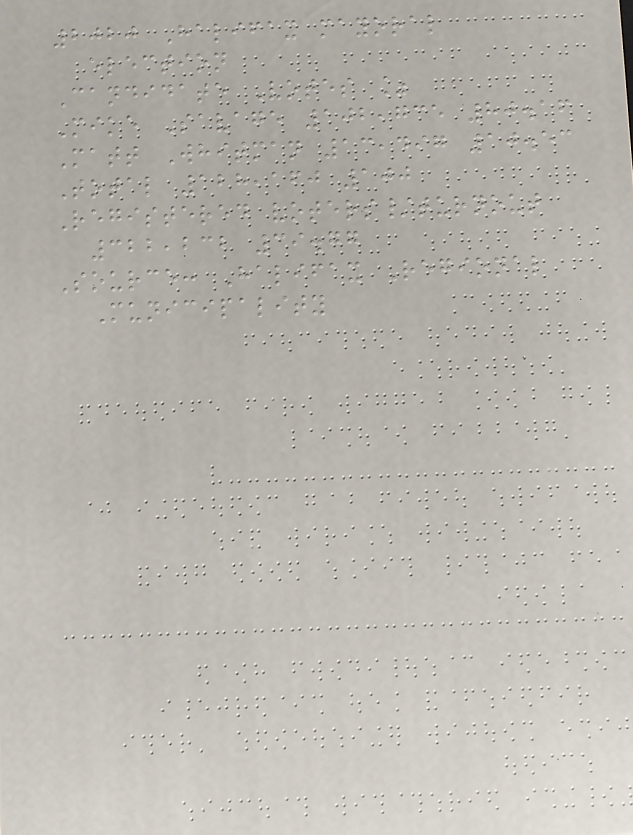2020 Halifax mayoral
election
Candidate Votes %
Mike Savage 102,735 80.16
Matt Whitman 13,497 10.53
Total 128,160 100
Registered voters/turnout
322,232 39.77
Source: Halifax Regional
Municipality
